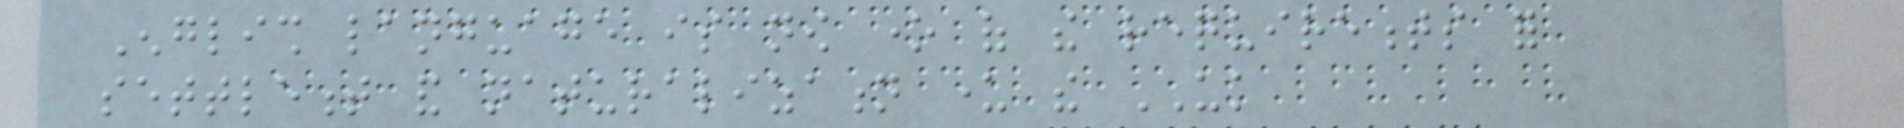English language is now one of the requirements for
settlement and naturalization under the UK
